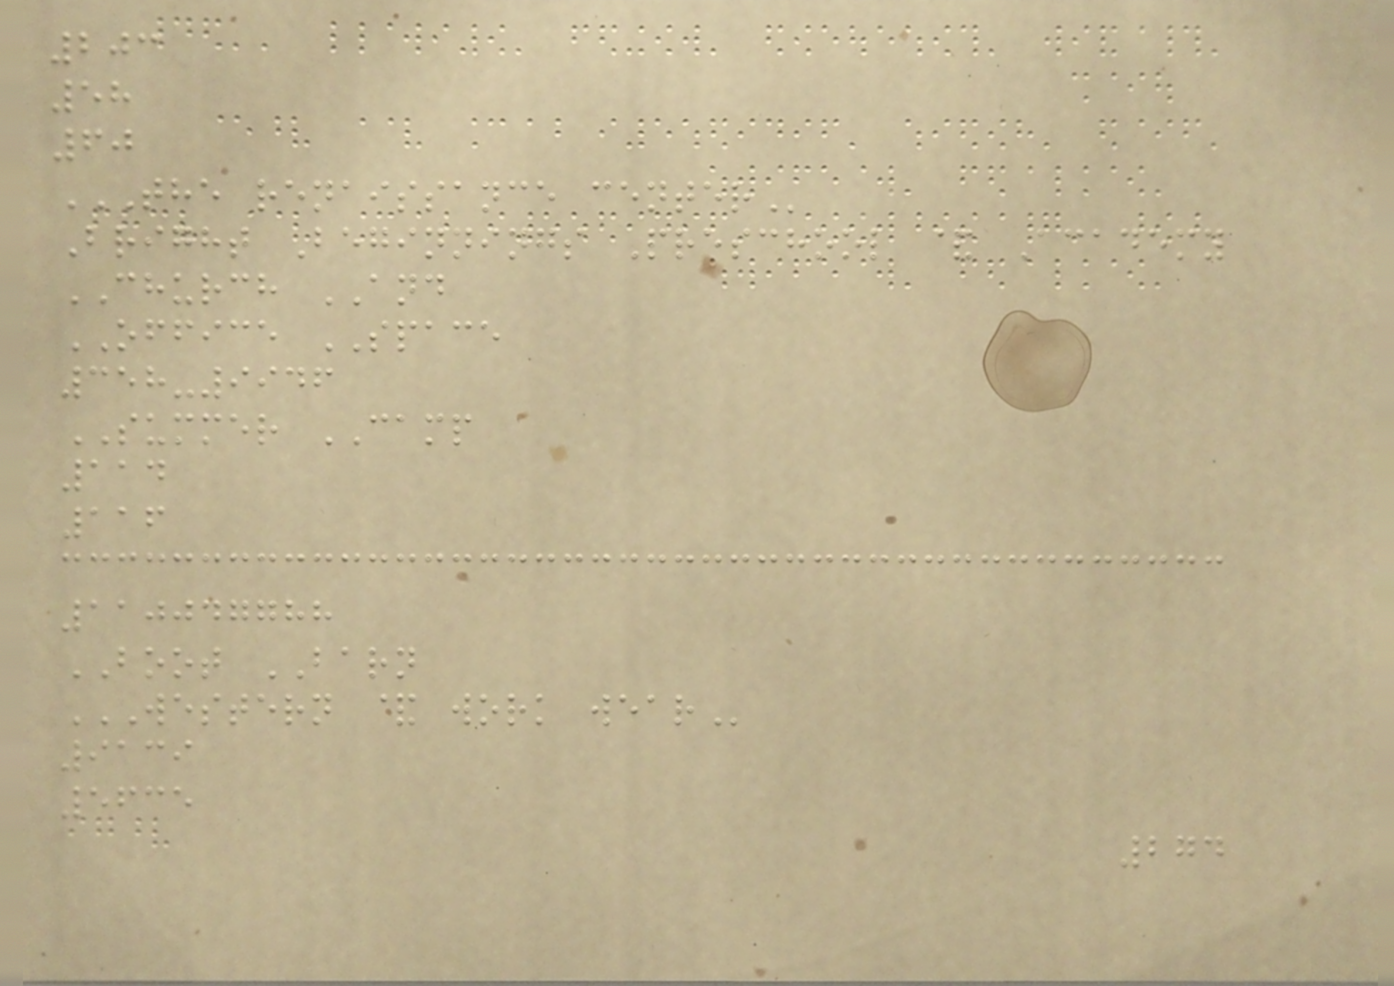203
58
60
THE RENAISSANCE CENTER
Bright Beginnings Preschool & Academy
CHURCH AND
OFFICE SPACE
358-9946
SUMMER CAMP
114
116
110047788
BOOT BARN
WESTERN & WORK WEAR
9139
5635
274
